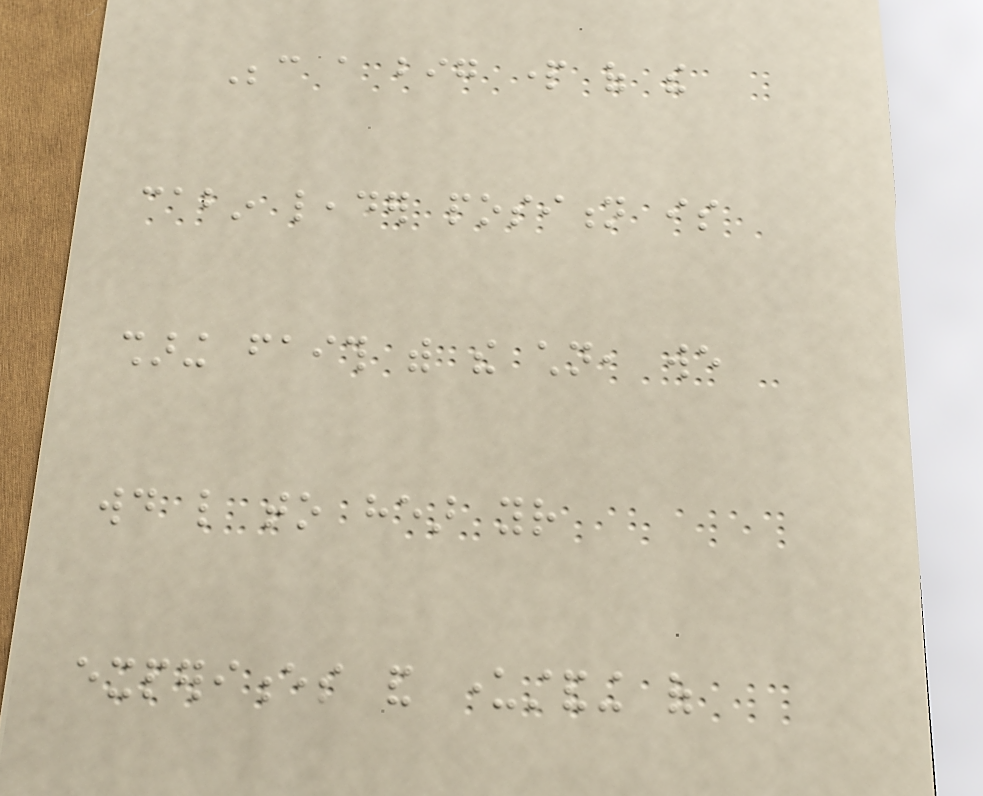Because a big part of the
cabin leader position is
sharing faith with the children, we
would like to hear your
experiences and understanding of
